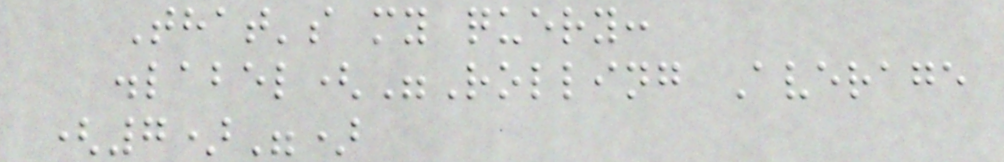That's my query:
.label("Rolling Average
(7)")
